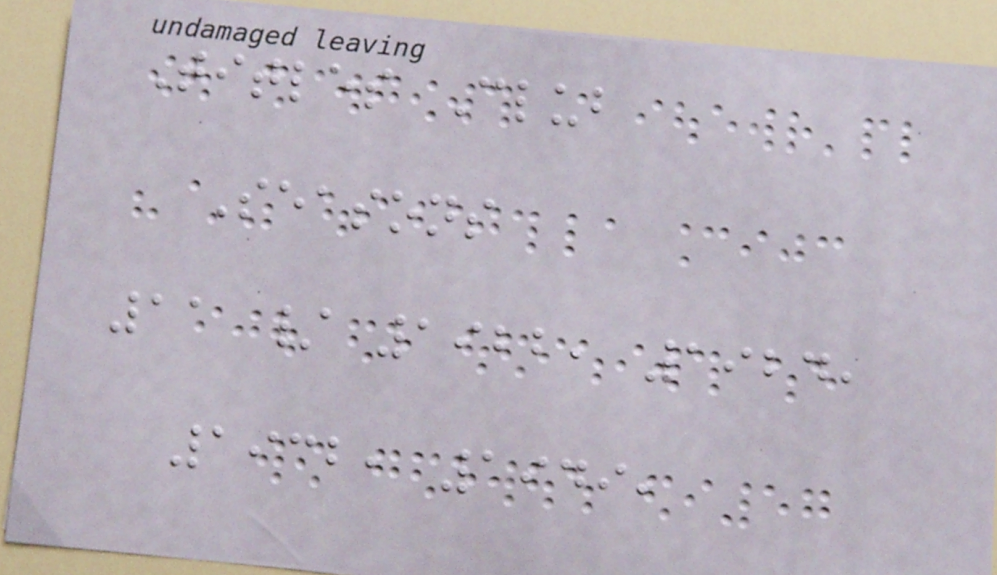Titles Club
Seasons
11 / 1922, 1924,
1932, 1949,
